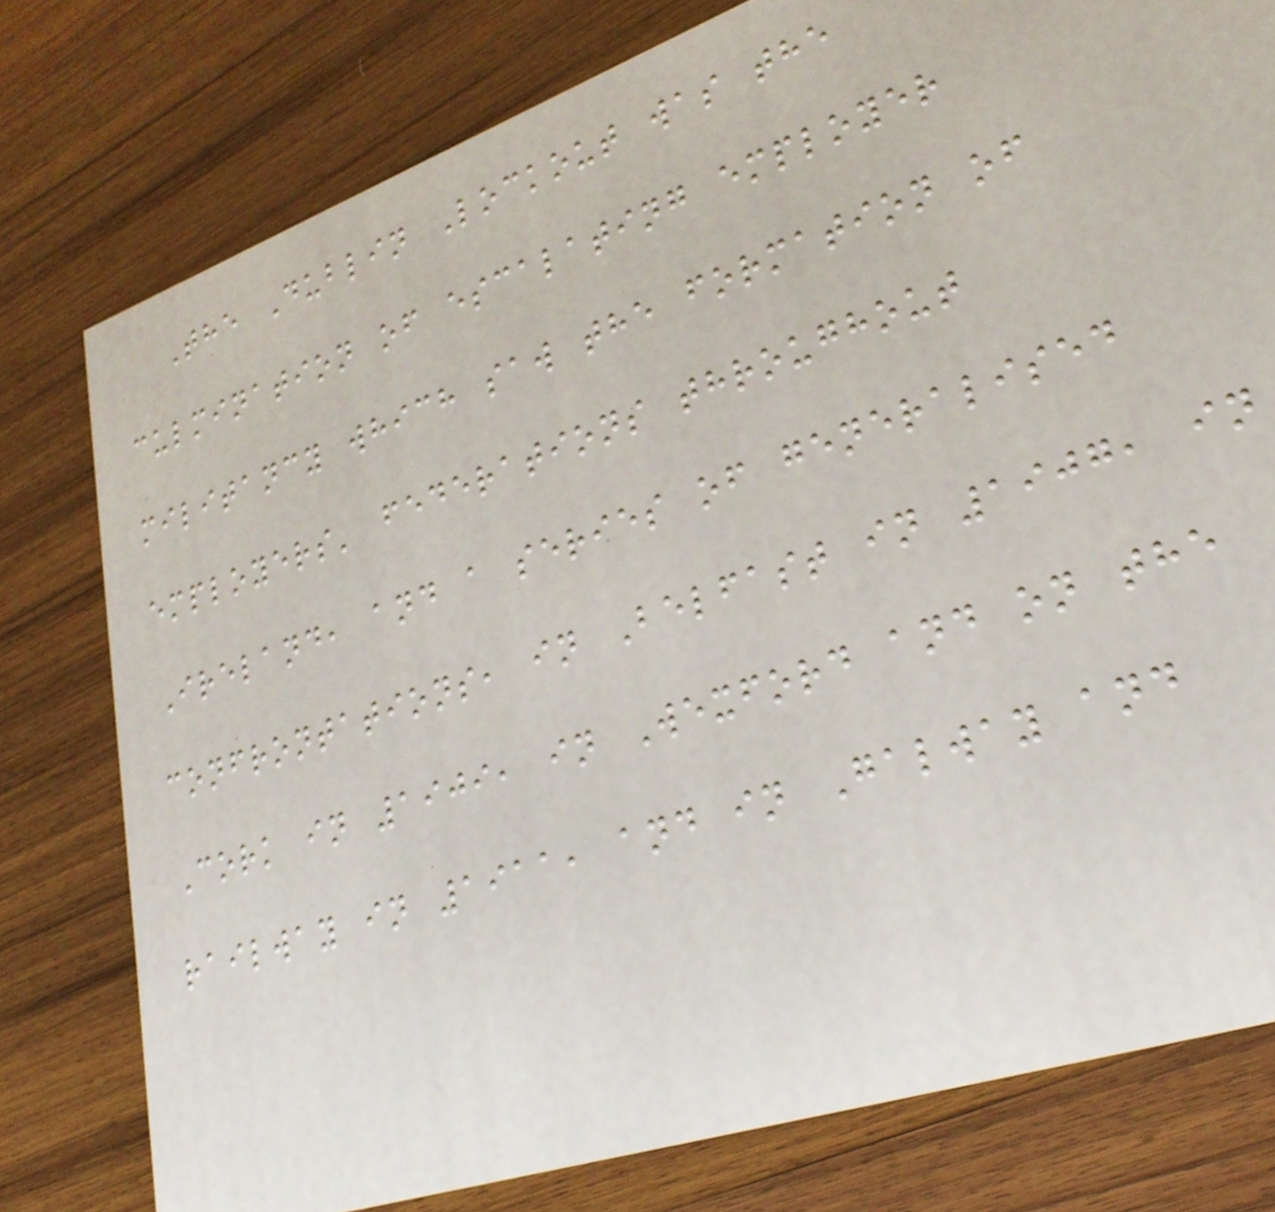The Dublin Lockout was the
culmination of escalating employer
militancy which saw the formation of
employers' federations throughout
Ireland, and a series of generalised
confrontations, in Belfast in 1907, in
Cork in 1909, in Wexford and on the
railway in 1911, and in Galway and
